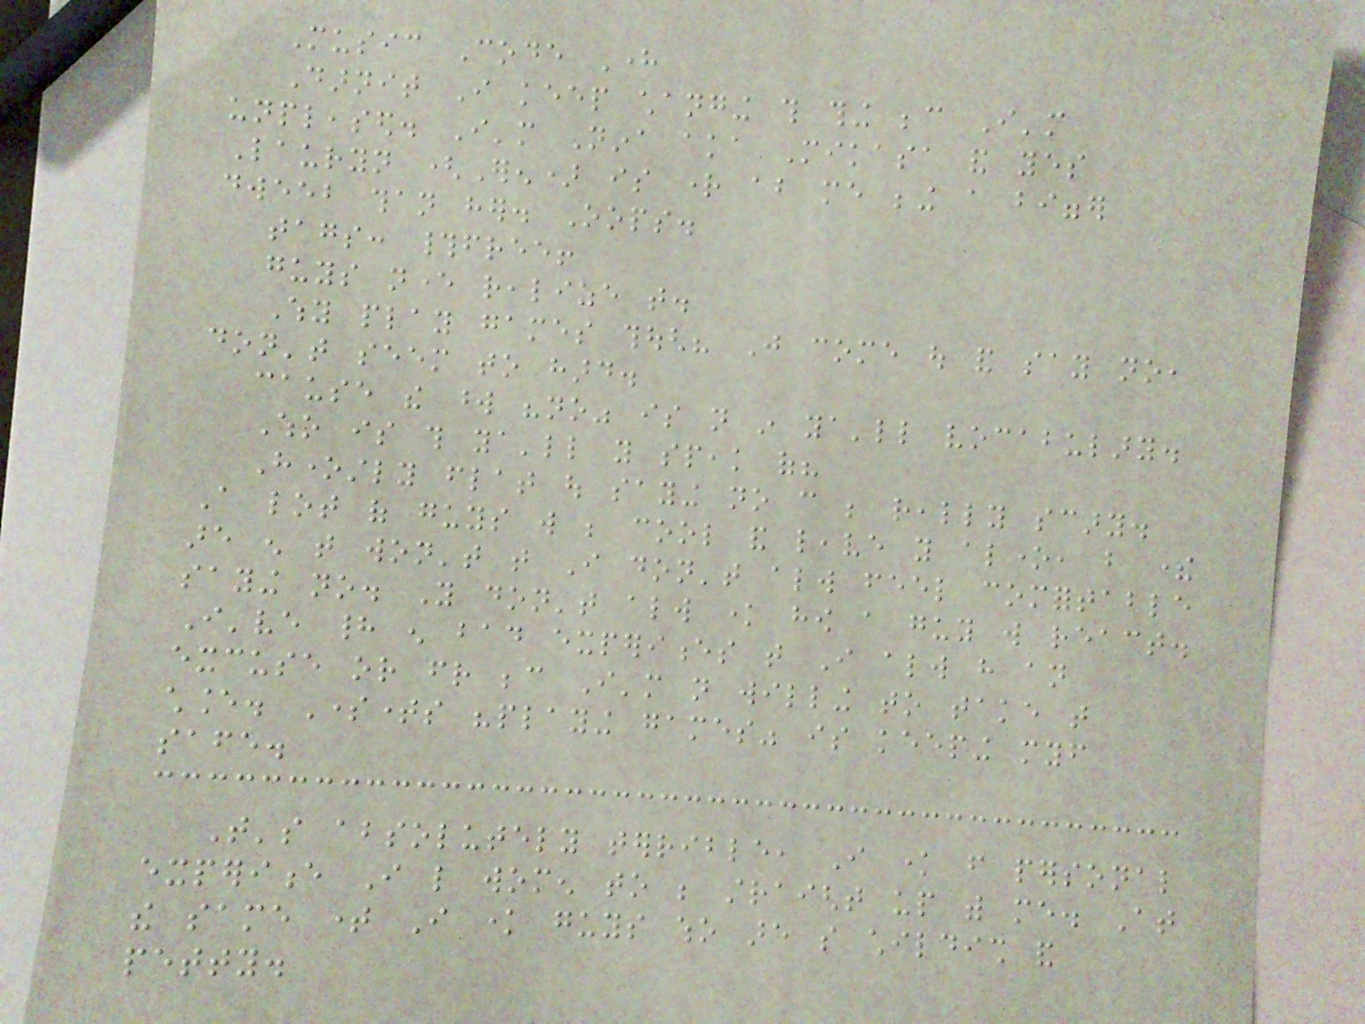Music Code Here
Darnit I keep changing this thing because I'm
unpleased. I'm Nina aka Mikasa and yes
Lauryn (Eren) is right about me being a bigger
dweeb than her. Oops.
tags: #free!
guys never realize that.
Why play games though? Just come out and say no,
don't seem to hard.
cause the word "no" is not in ya'll vocabulary.
Who is this ya'll you speak of?
Honestly flat out saying no can be really scary.
A lot of guys will be cool and leave you alone, but there
are enough that won't that I don't always feel comfortable
saying no. You don't always know how a guy will react.
I've had enough bad experiences that I always have an
excuse or friend because I'm not willing to take that
chance. Sometimes "playing games" is keeping myself
safe.
That's absolutely terrible, I know from personal
experience I like women to be straight up with me. At
the same time I know guys who are so childish and
petty.
